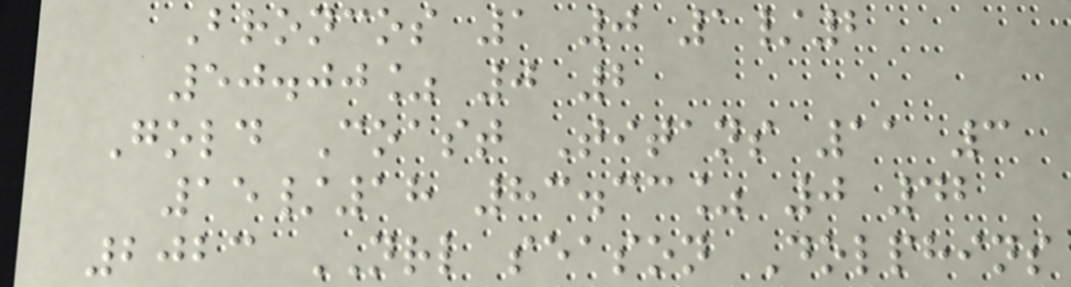Broncos 1 0 1/2
50.00% 0 2
Gold Coast Titans 11 3
15/18 83.33% 0 42
2023 NRL season Dolphins
